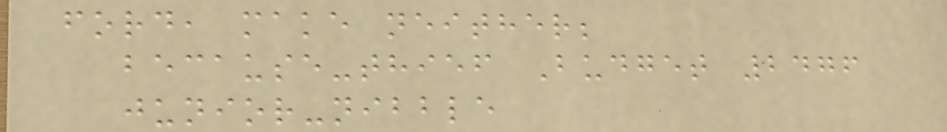ford, make neither;
because-thief Budget 2476
junior-nibble
